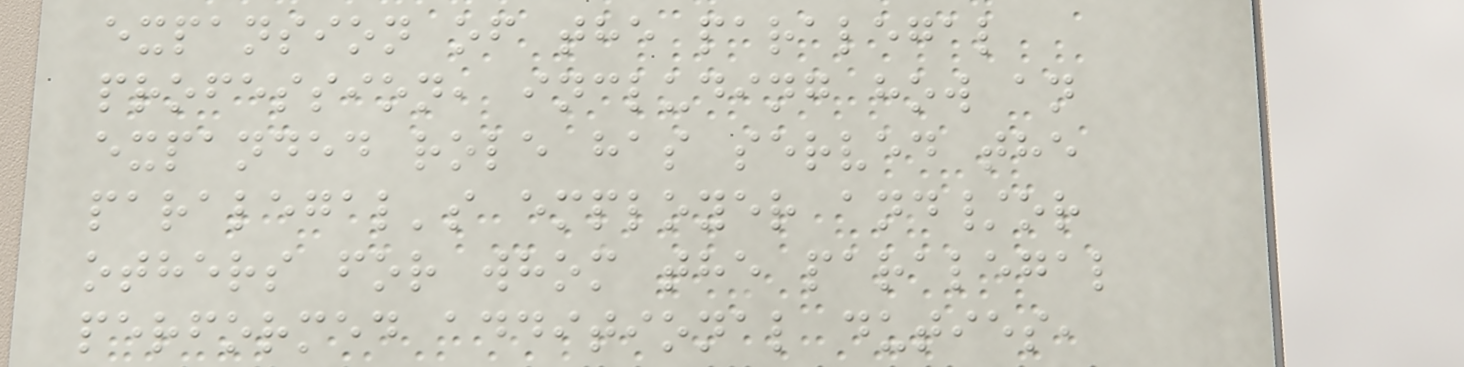expansion of the paralegal
profession, including how an
expanded role has served the
paralegal's employer and/or
others for whom the paralegal
performed additional duties,
